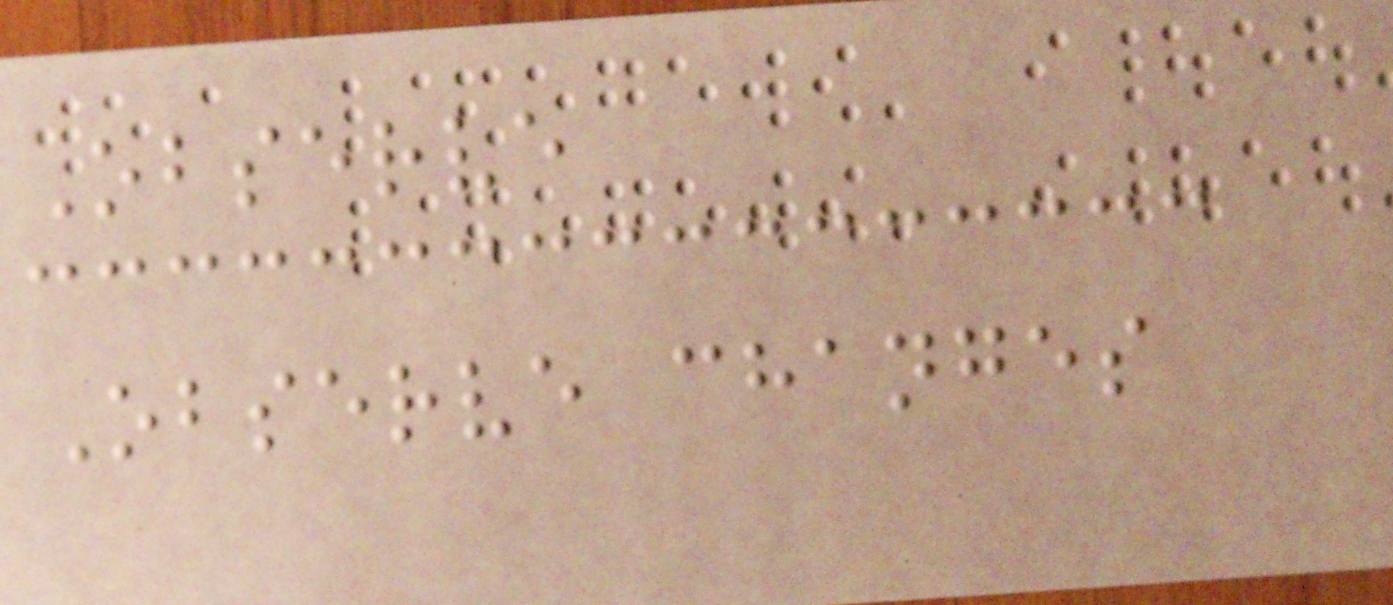Observe
Observe changes
